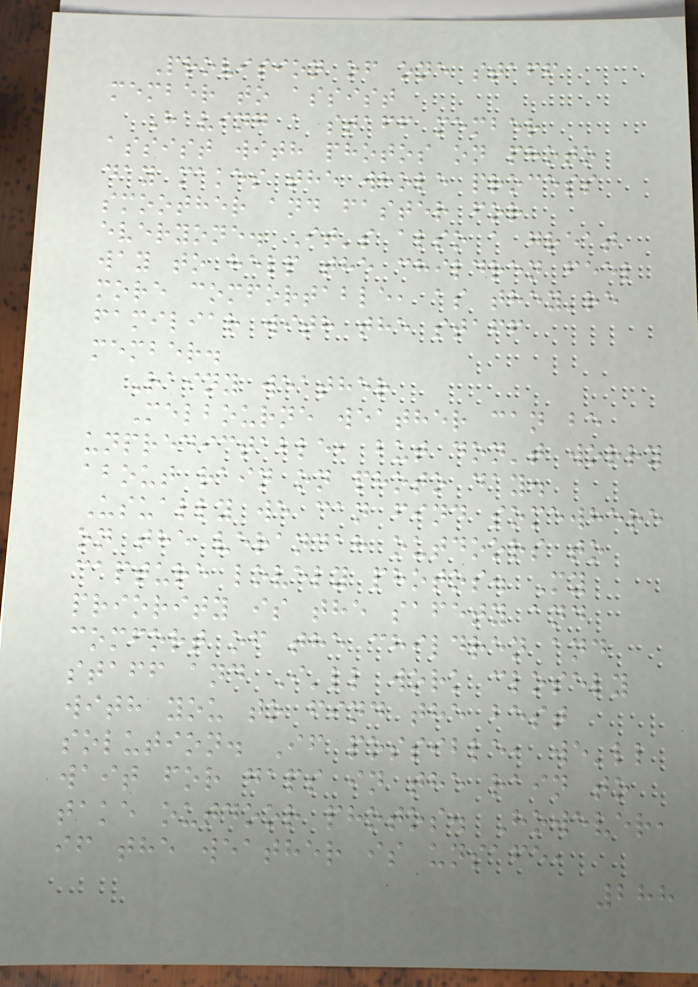Provision of one staff
member to assist
Having a staff member
assist with photos on photo
day makes the whole process
smoother and faster for
everyone. It's also a great
way to help the children feel
more comfortable, as they're
familiar with the staff
member.
Rainy weather
Melbourne weather can be
unpredictable, but don't worry
about rain on photo day.
Usually we can find somewhere
on the verandah outdoors to
capture lovely photos. My
priority is the safety and
comfort of the children and
staff and I'll work closely
with you to find the best
solution. If possible, we'll
wait for gaps in the rain to
take outdoor photos. However,
if the weather is unsafe,
288
